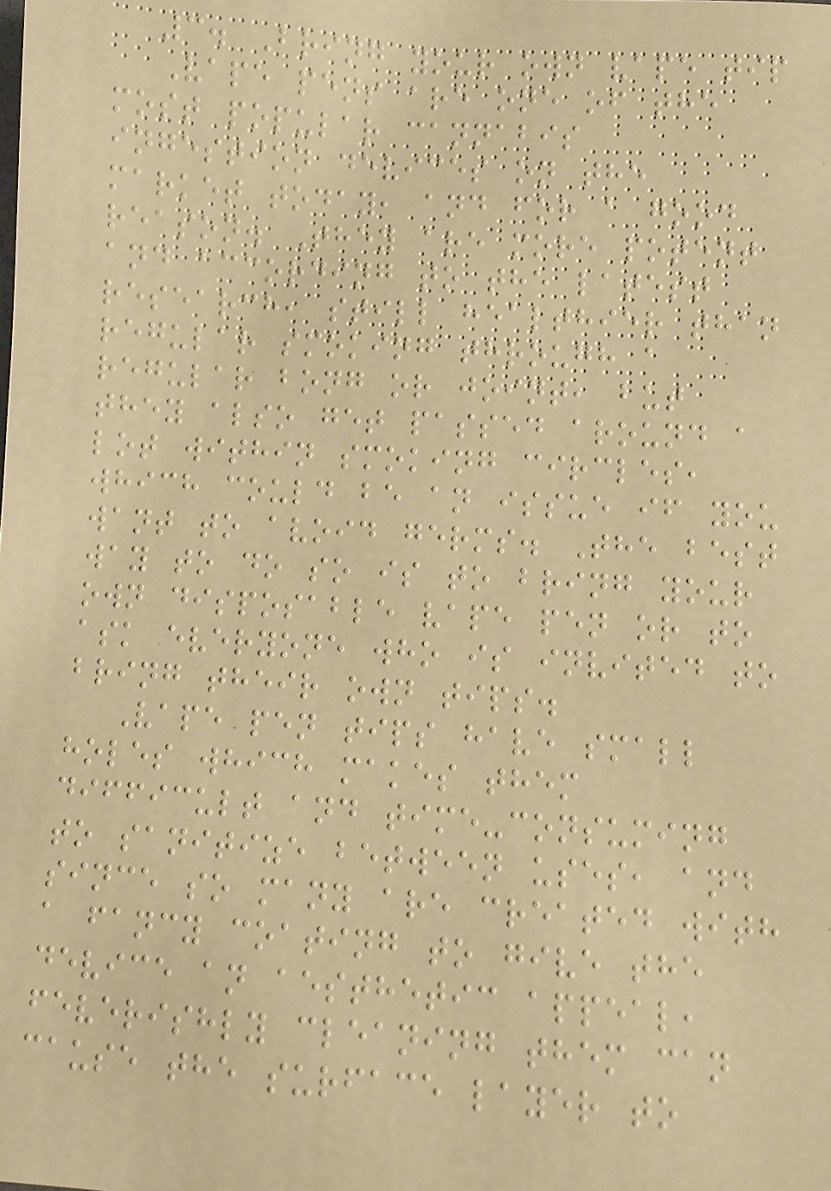3. Bring your own vape tip
Vape pens are one of the
most popular cannabis
ingestion devices on the
market today, and for a good
reason. They are more potent
and according to the latest
research, still healthier than
regular smoking through a
regular bong or joint, but
they also get passed around a
lot within smoking circles,
which could be an issue if you
want to avoid germs. The best
way to do so is to bring your
own disposable vape pen or to
ask everyone who is invited to
bring their own tips.
Vape pen tips have small
holes which makes them
difficult and time-consuming
to sanitize between uses, and
since so many are created with
a fancy coating to give the
device an aesthetic appeal,
feverishly cleaning them can
cause the surface layer to
